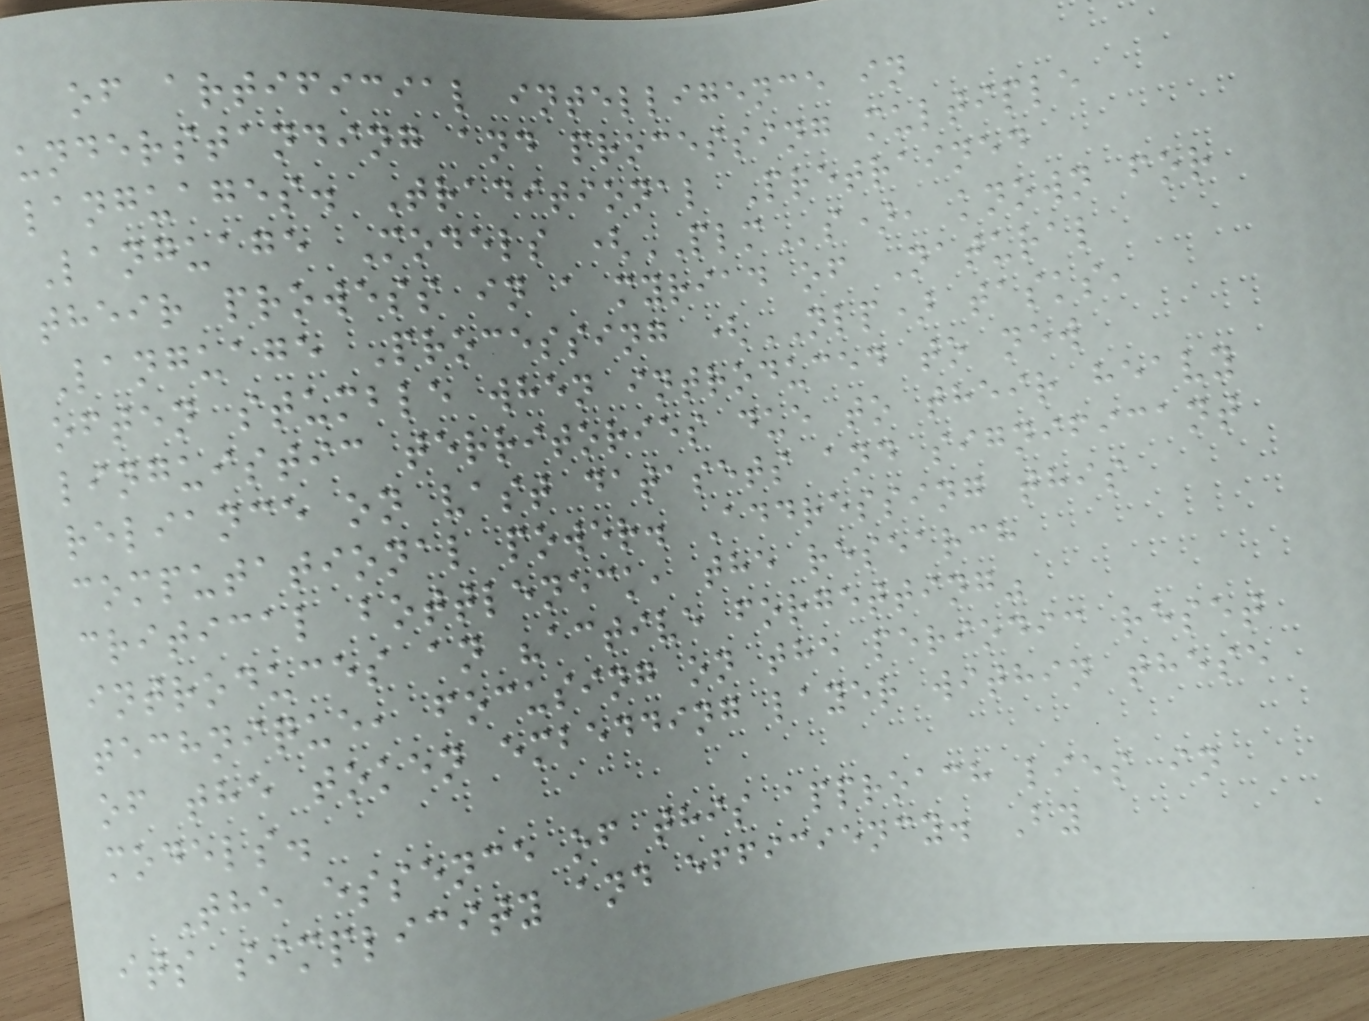of artificial intelligence in
understanding and processing multiple
languages. Traditional Pretrained
Language Models (PLMs), known for
their prowess in a myriad of Natural
Language Processing (NLP) tasks,
often stumble when introduced to new
linguistic territories due to their heavy
reliance on vast datasets and significant
computational power. Addressing this
critical bottleneck, the research
introduces an "active forgetting"
technique, focusing on the periodic reset
of the token embedding layer within these
models.
The essence of this approach lies in
its simplicity and efficiency. By
